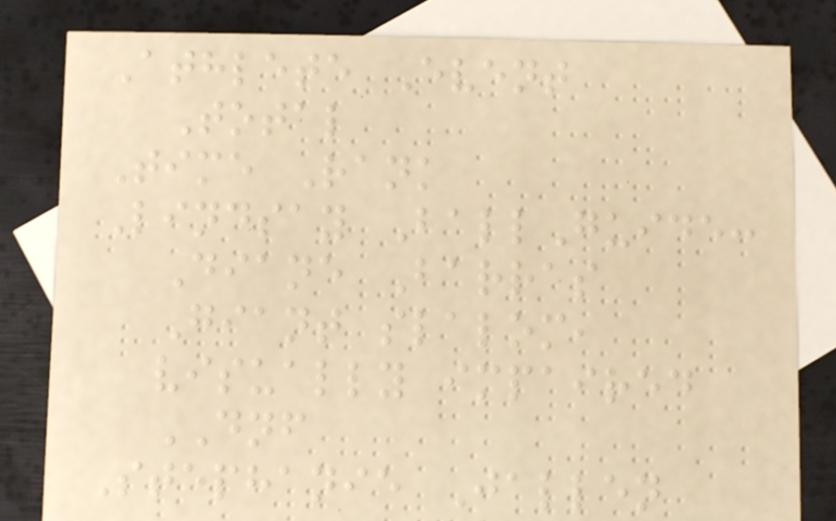Athlete Event
Total
Time Rank
Lindsay BallGuide:
Diane Barras
Giant slalom,
visually impaired
DNF
Stephanie Jallen
